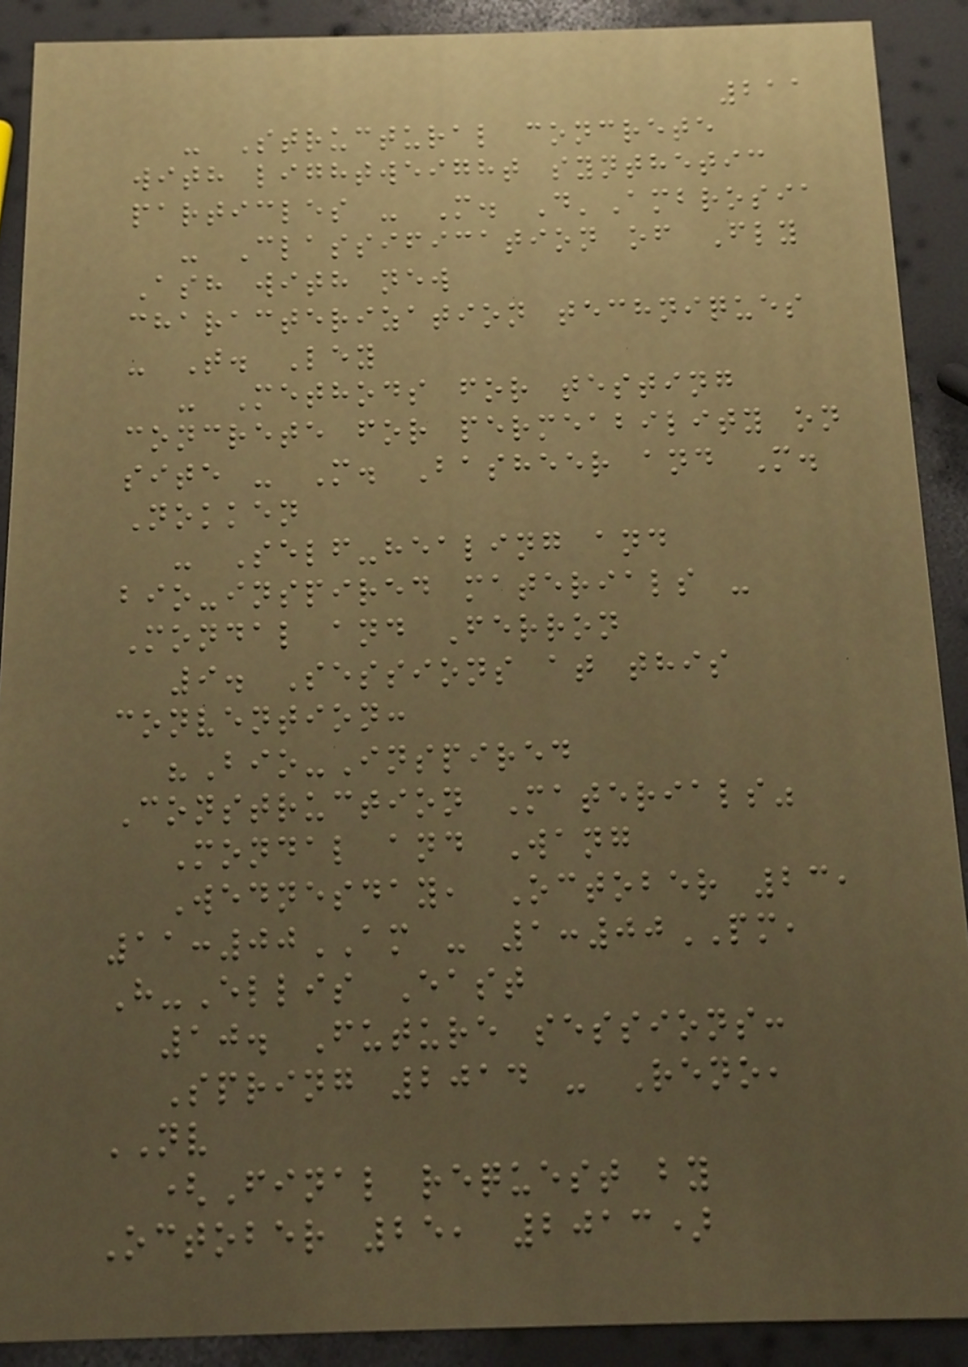211
- Structural concrete
with lightweight synthetic
particles - M. D'Ambrosia
- Classification of Fly
Ash with new
characterization techniques
- T. Ley
- Methods for testing
concrete for permeability on
site - M. Basheer and M.
Nokken
- Self-healing and
bio-inspired materials -
Mondal and Ferron
9. Sessions at this
convention:
"Bio-Inspired
Construction Materials"
Mondal and Wang
Wednesday, October 23,
11:00AM - 1:00PM,
H-Ellis East
10. Future sessions:
Spring 2014 - Reno,
NV
(Final request by
October 25, 2013)
